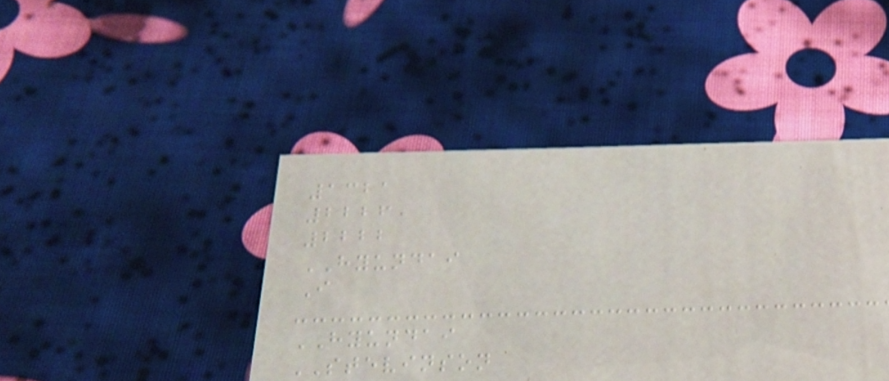1321
2226
2222
HYUNDAI
I
HYUNDAI
STEVINSON
